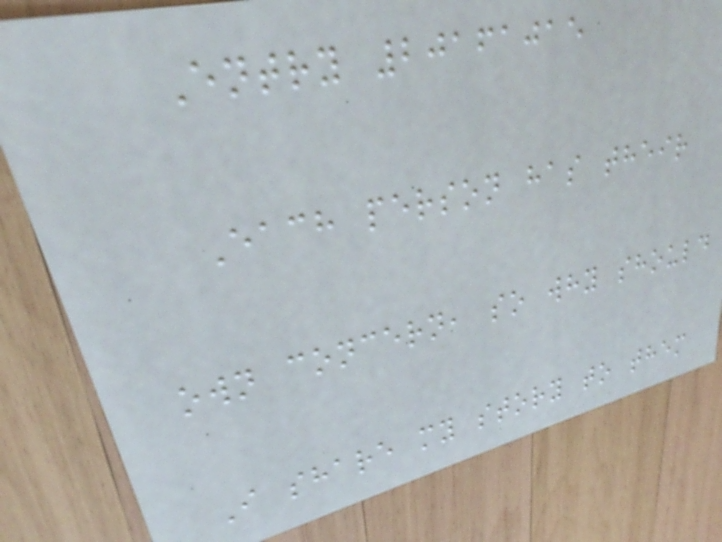Entry 20161015
Each person has their
own concern, so why should
I share my story to them
